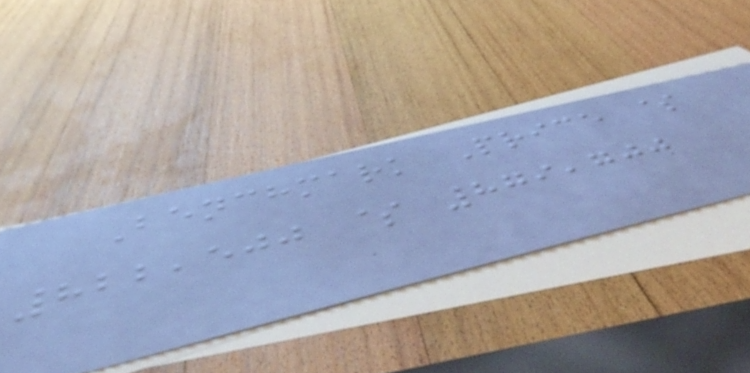Benchmark Price $
822,500 $ 879,700
